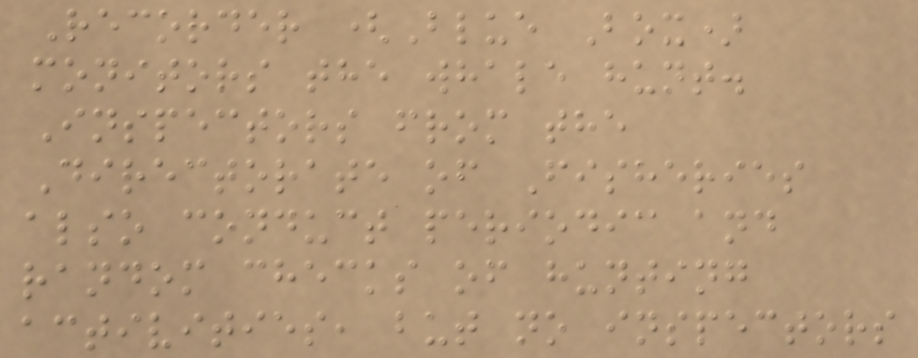Recorder (Blue Box)
monitors the whale hunt.
Inspectors from the
Directorate of Fisheries
also conduct periodic and
random checks of hunting
activities, but no inspectors
